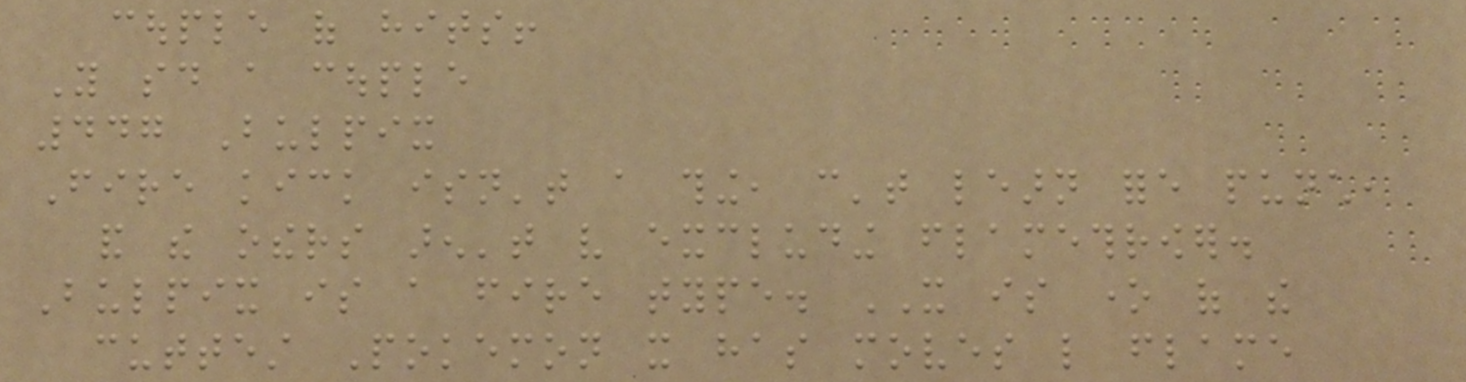couple of hits!
You said a couple
447 Bulpix
Fire kick isn't a thing, can't learn fore punch,
and the others aren't very excluding flamethrower.
Bulpix is a fire type. IT is one of the
cuttest Pokemon it has moves like flame
